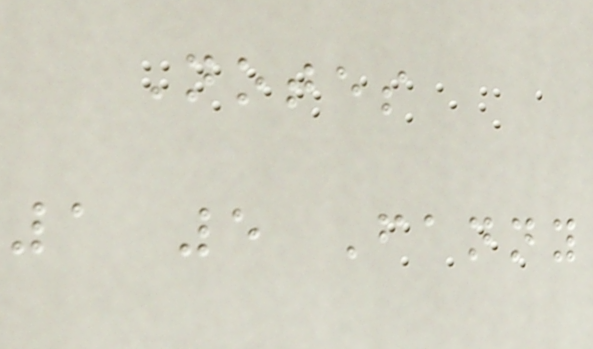Notes
1 5 Fanny
